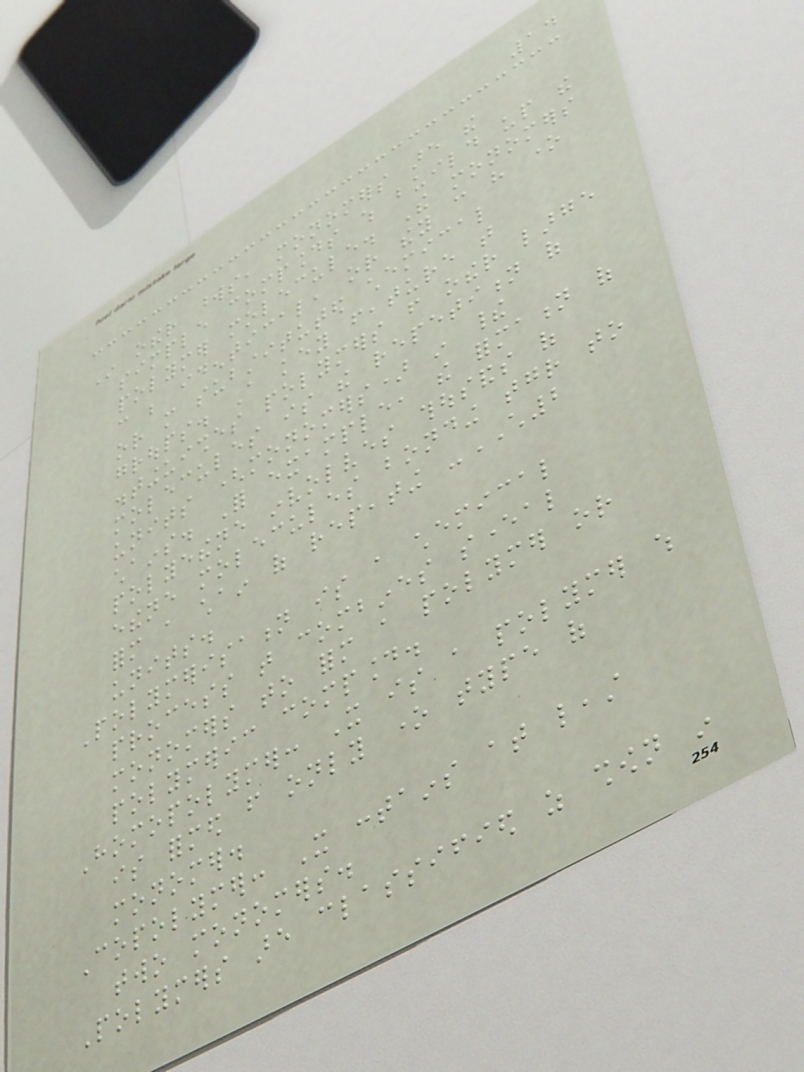14
In other words, monomers are the
simple compounds which build up the
polymer molecule. The monomers
can be identical, or they can have one
or more substituted chemical
groups. A key feature that
distinguishes polymers from other large
molecules is the repetition of
units (monomers) in their
chains. For example, the formation of
polyethene involves thousands of
ethene molecules bonding together to
form a chain of repeating -CH2
units.
Polymerisation is a chemical
process that combines several
monomers to form a polymer or
polymeric compound.
Homopolymer: It is a polymer which
is formed from only one type of
monomer.
Copolymer: It contains at least
two monomers.
Polymers are classified as shown in
